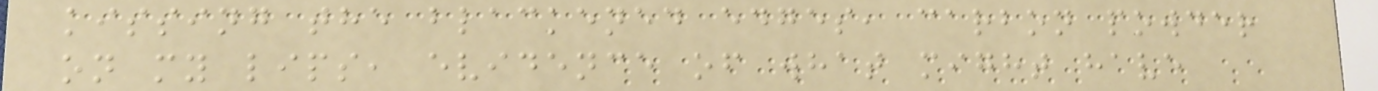kissing the blackened edges, carbon powder
on my lips, evidence of what might have
